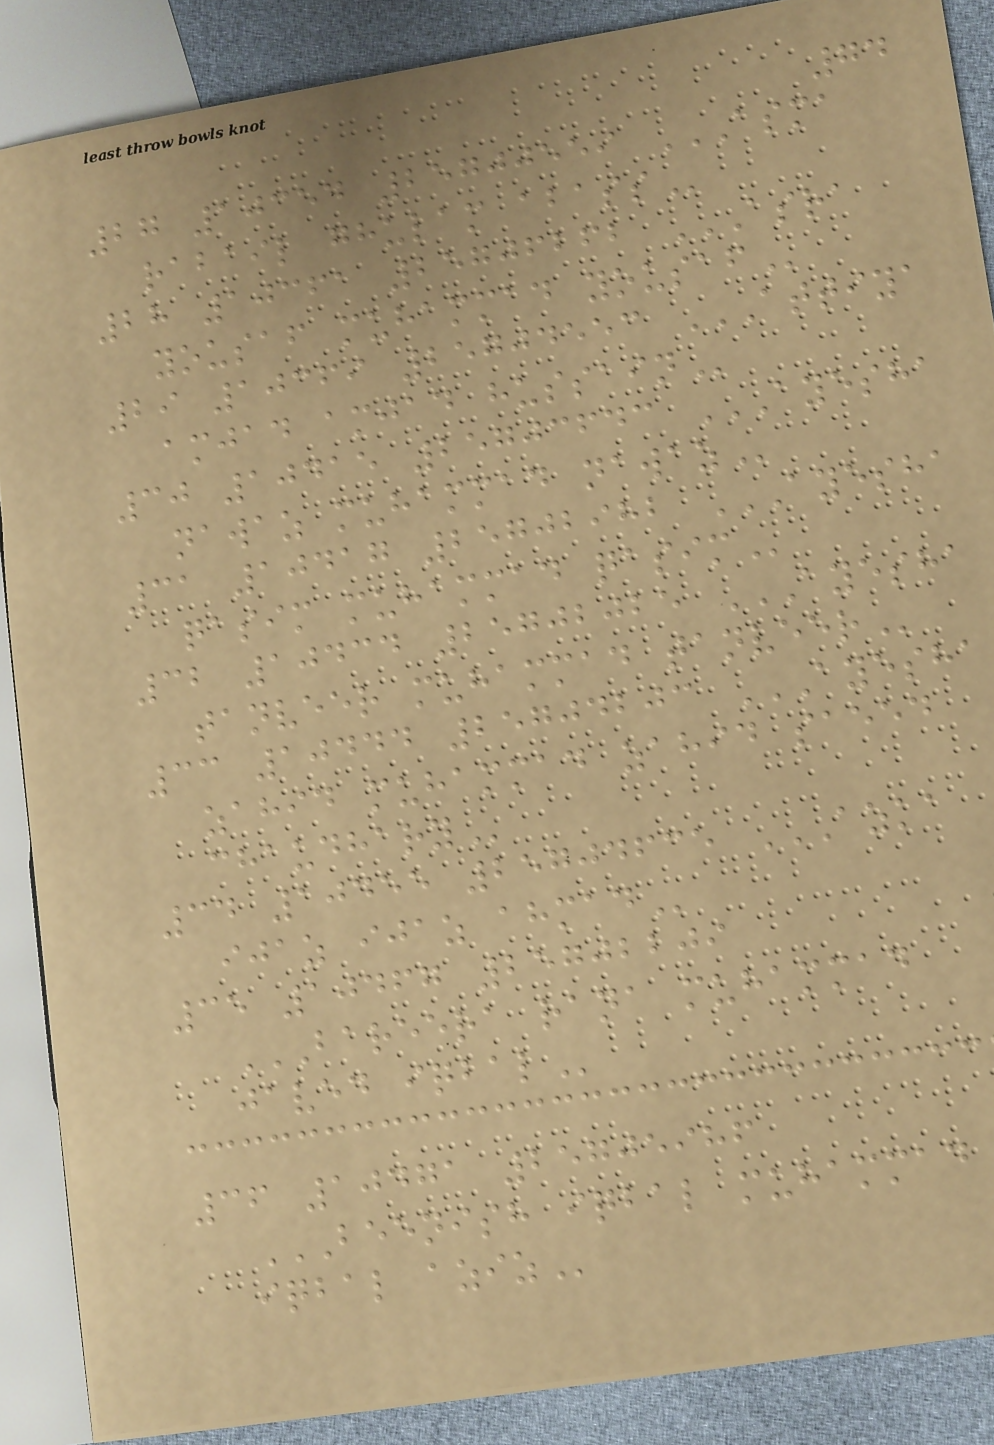74
27 10354 25700559 ASMA
RABAIL GHULAM ABASS
28 10361 25706262 ASRA
YOUSAF MUHAMMAD YOUSAF
29 10369 25704553 ATTIYA
AMJAD AMJAD HUSSAIN
30 10415 25703643 AYESHA
NAWAZ MUHAMMAD NAWAZ
31 10417 25702982 AYESHA
QASIM MUHAMMAD QASIM
32 10434 25702025 AYESHA
TANVEER MUHAMMAD TANVEER
33 10444 25704203 AYESHA
ZAHID MUHAMMAD ZAHID SAEED
CHAUDHARY
34 10455 25704635 AZKA
IJAZ IJAZ AHMAD
35 10467 25702209
BAREERA RANA MUHAMMAD
JAVED IQBAL
36 10471 25705986
BEENISH IQBAL MUHAMMAD
IQBAL AZIZ
